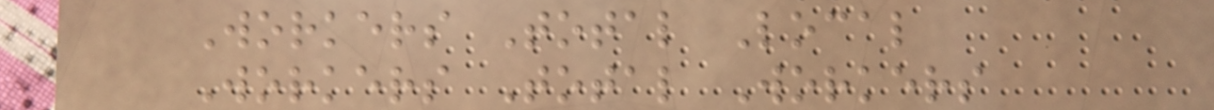Workers Total Local
Workers Total Workers
